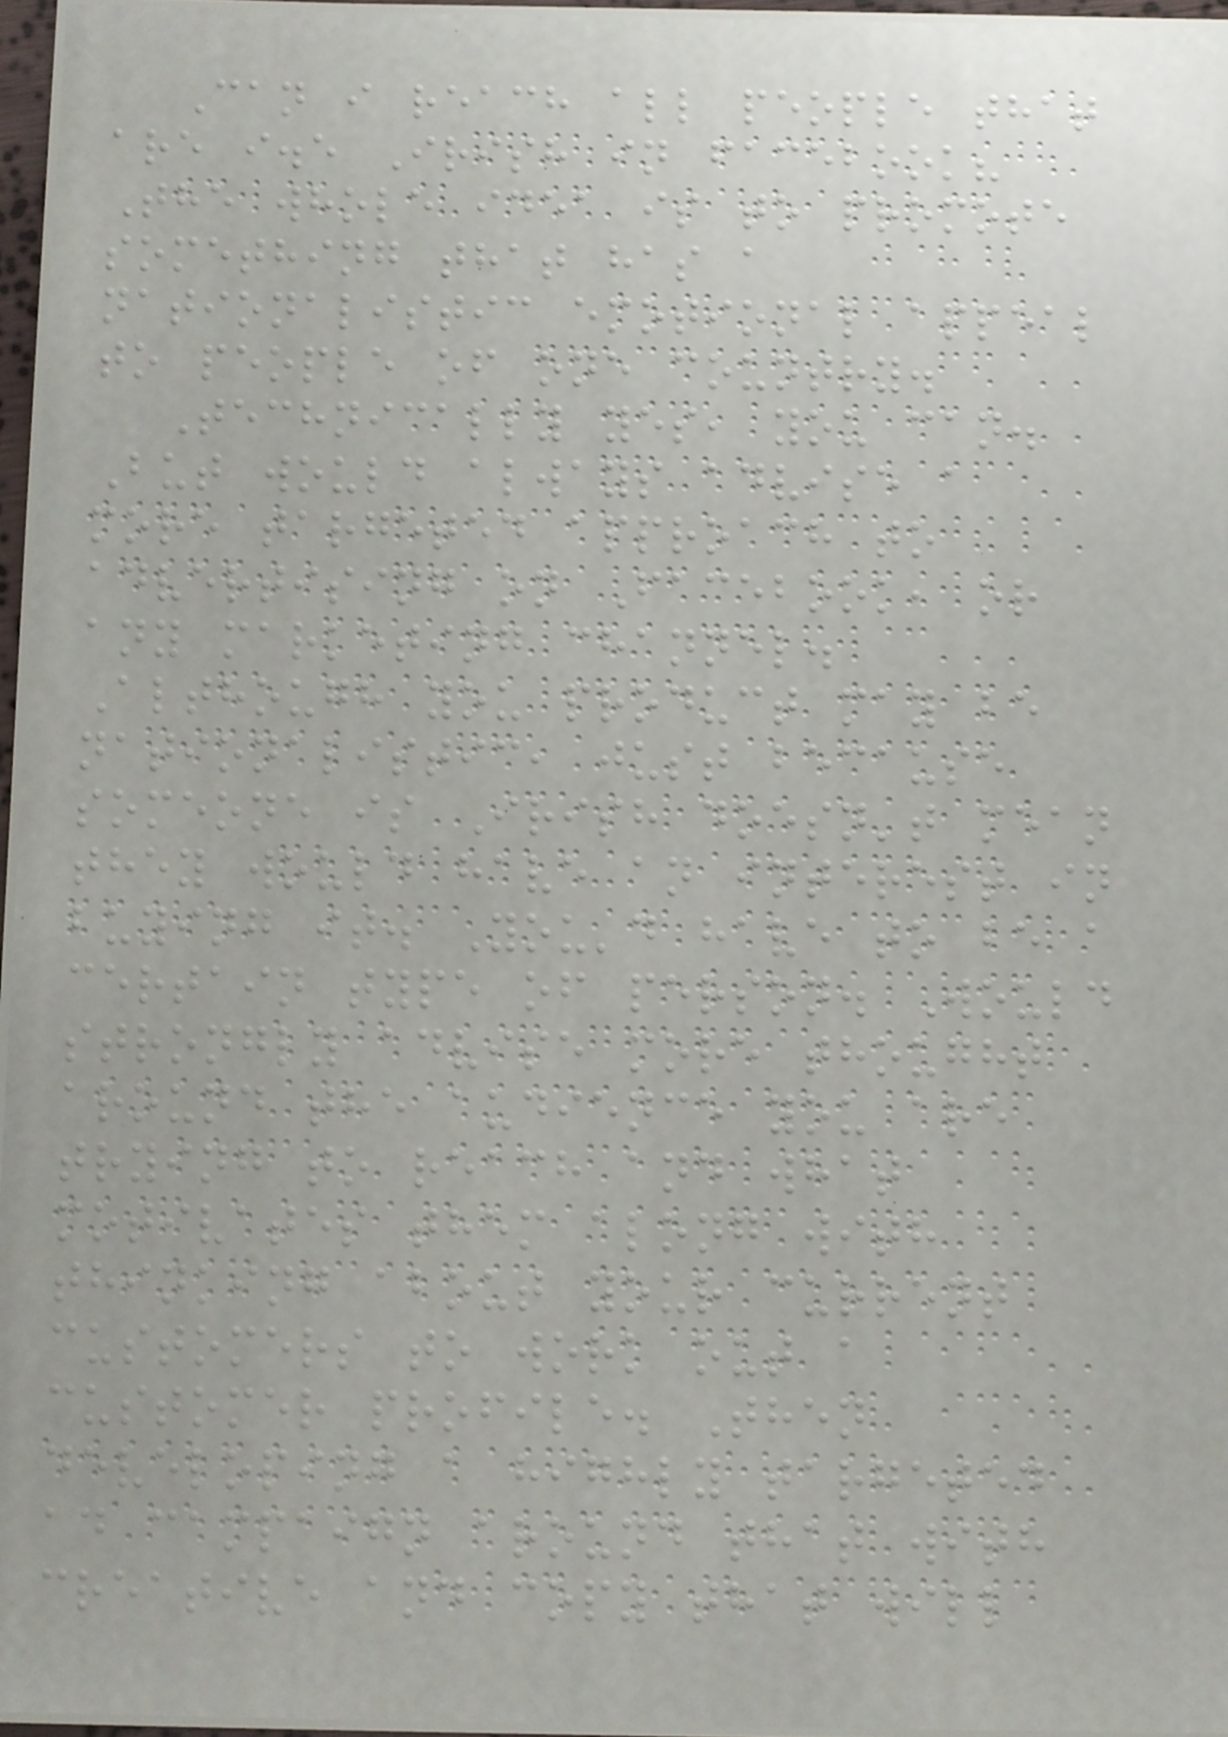Can i reach all people that
are i.e Irish in facebook?
The whole idea is to promote
something that has a
nationalistic emotional appeal
to people of one country.
Technically yes, you can.
But would always advise a
more targeted approach to
advertising on Facebook, or
any marketing channel.
Although you product may be
nationalistic, just because
someone is Irish doesn't mean
they would have an interest in
buying it. You'd have to be a
certain type of person. Would
strongly advise more thought
around the audience you are
trying to reach and what
motivates them along with
thinking about your current
customers to work out a
customer profile. Then
developing a highly targeted
ad campaign around that with
creative and copy that will
